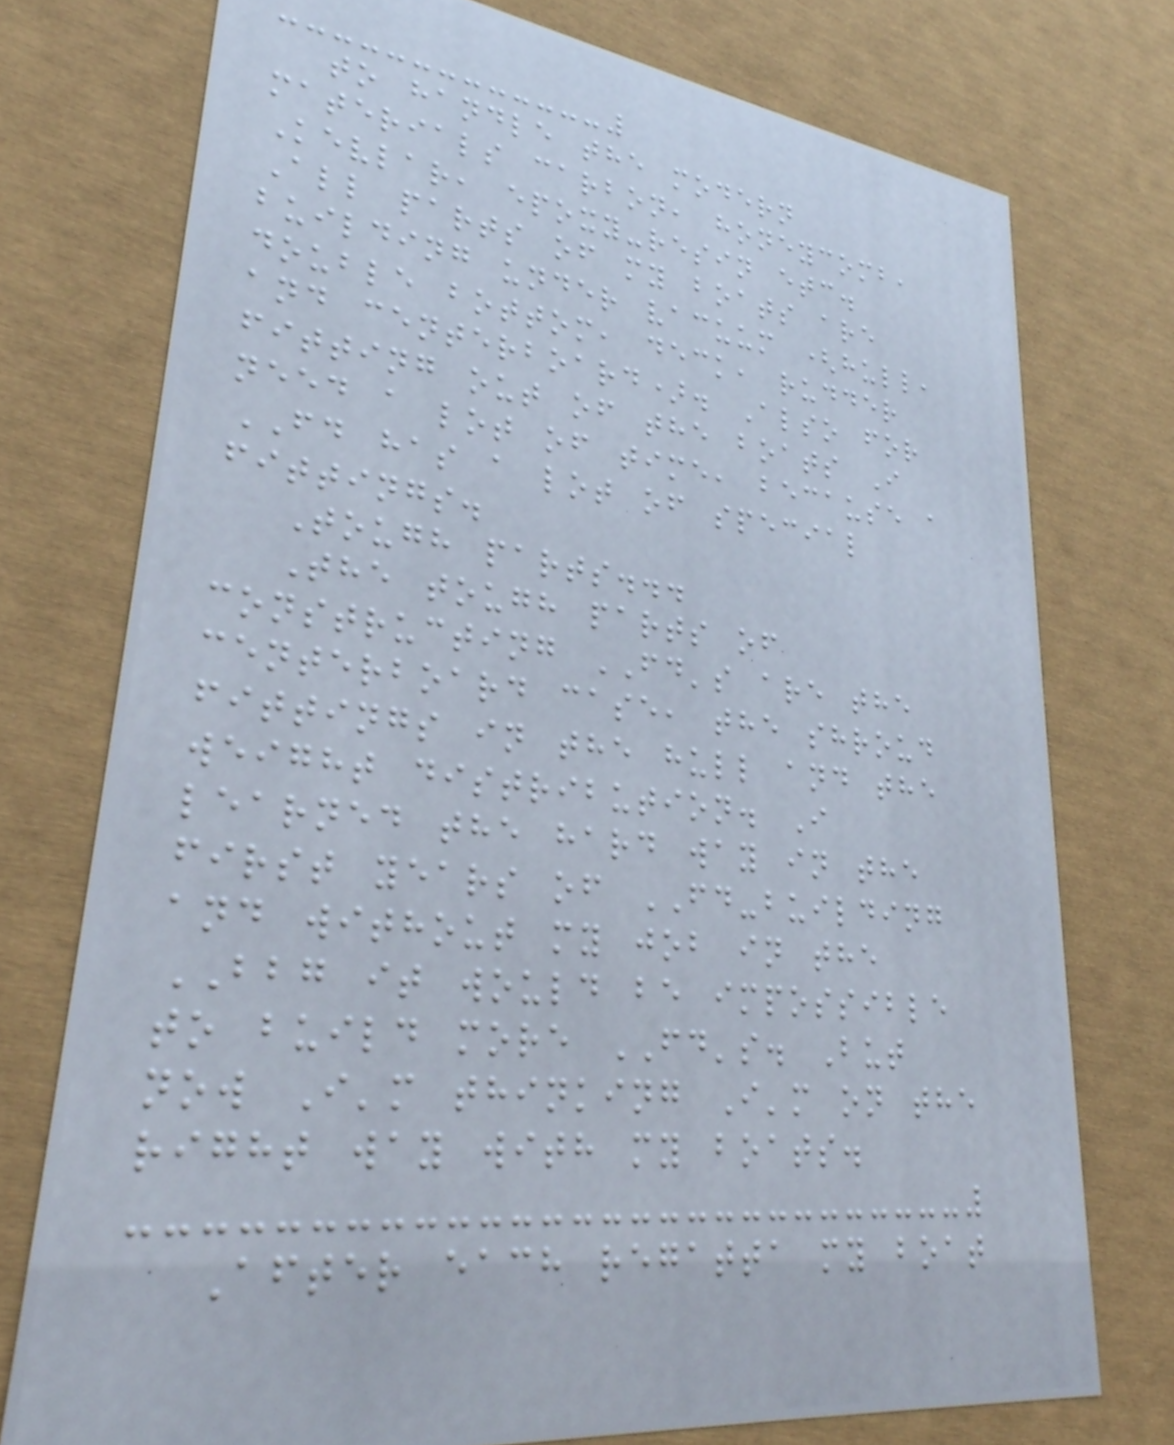to handle the modern
materials carbon, honeycomb,
Kevlar, epoxy-resin etc.
All parts of my boats are
building under vacuum (hull,
double bottom, deck, rudder
and centerboard). Also for
fitting out of the boats I
need a lot of time, because a
FD has a lot of special
fittings.
Tough parts...
The tough parts of
constructing FD's are the
centerboard case, the shroud
fittings in the hull and the
weight distribution. I
learned the hard way in the
first years of FD-building
and without my job in the
BBG it would be impossible
to build more FD's. But
now I'm thinking I'm on the
right way with my boats.
After each regatta my boat
